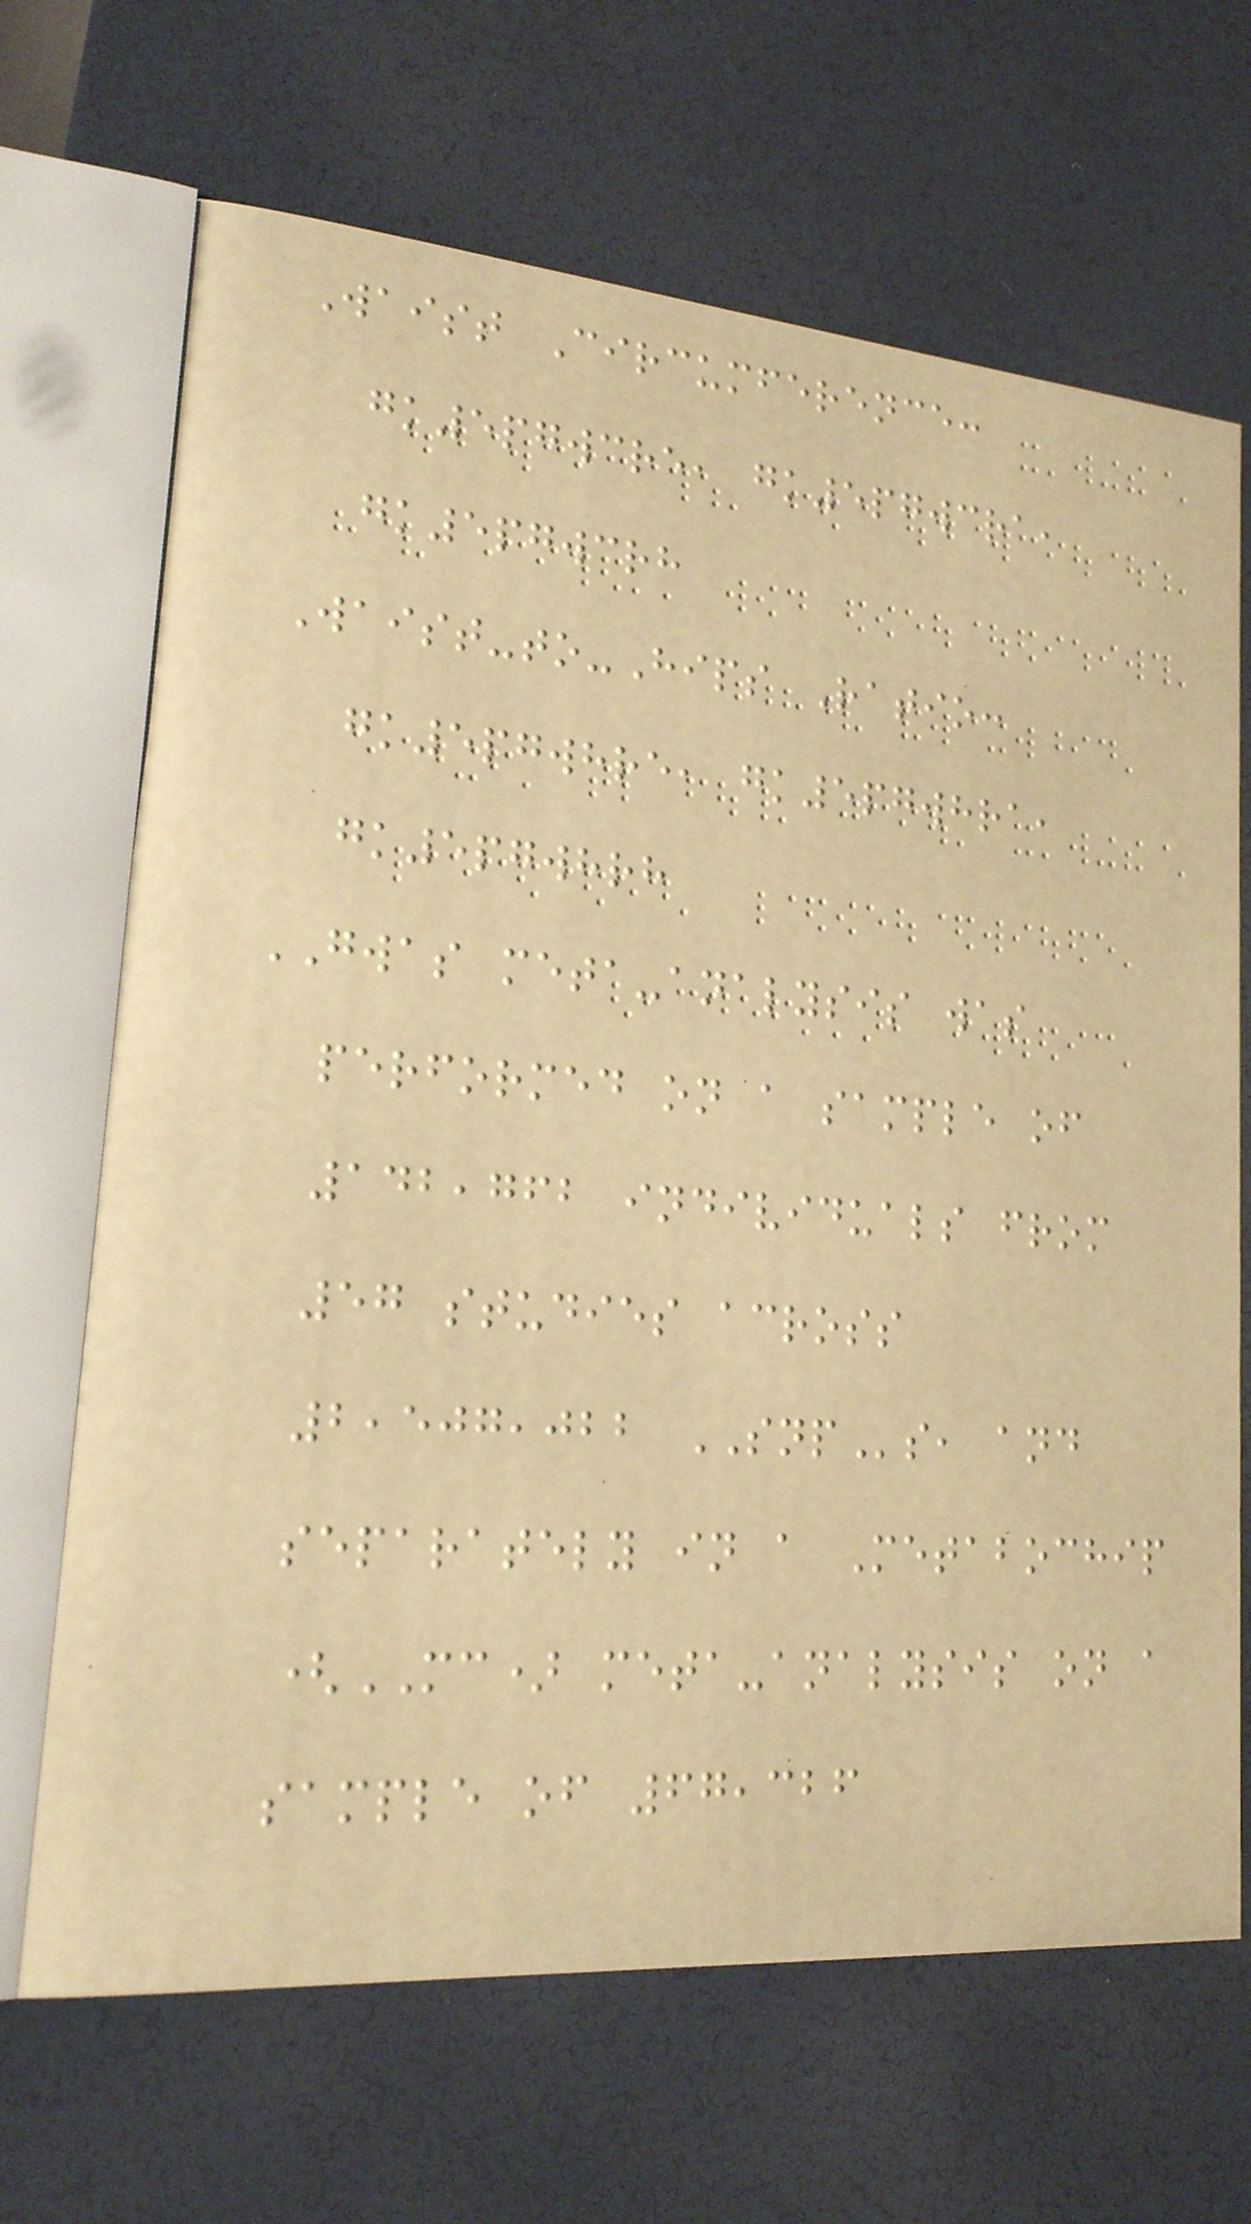Waist Circumference:
gk5pgwcre, gk5pgwcra,
gk5pgwcrh
Waist-to-Hips Ratio:
gk5pgwhre, gk5pgwhra,
gk5pgwhrh
GWAS meta-analysis was
performed on a sample of
142,762 individuals from
57 studies across
2,507,022 SNPs, and
separately in a Metabochip
(MC) meta-analysis on a
sample of 67,326
